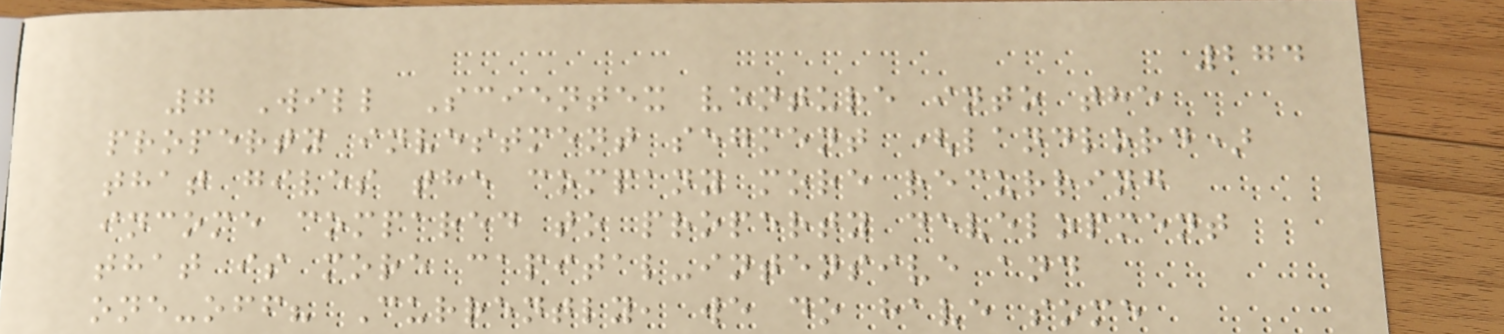274
7 Will Scientex venture into the
property investment segment (landlord)
that gives the company more recurring
income compared to property development
that is more capital-intensive and
one-off? Currently, we do have some
